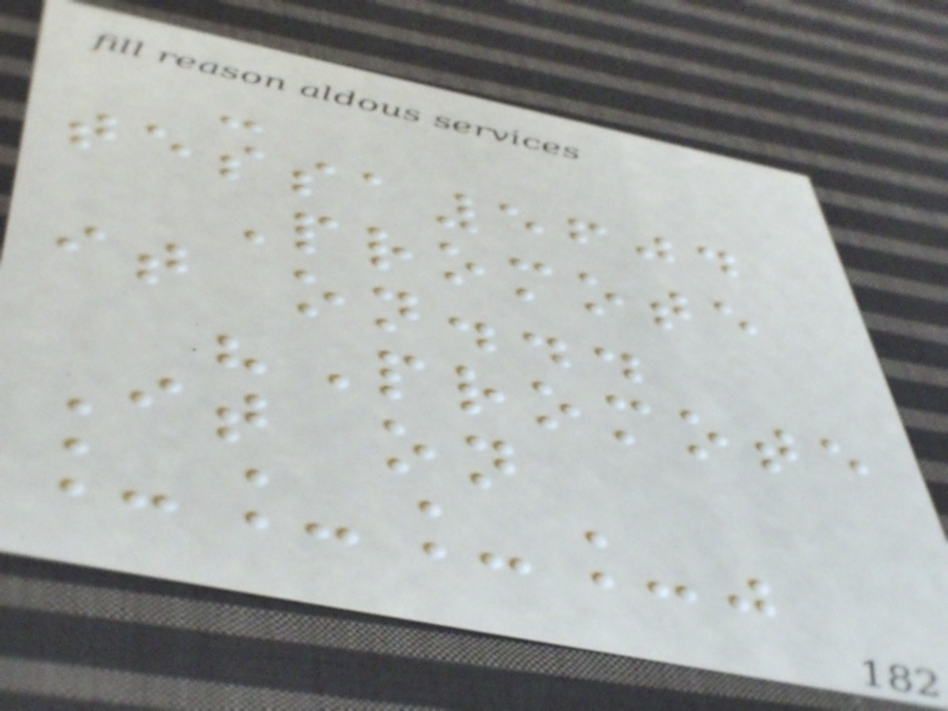-
tessa5604
Promote
it on...
"Promote
It on
____"
